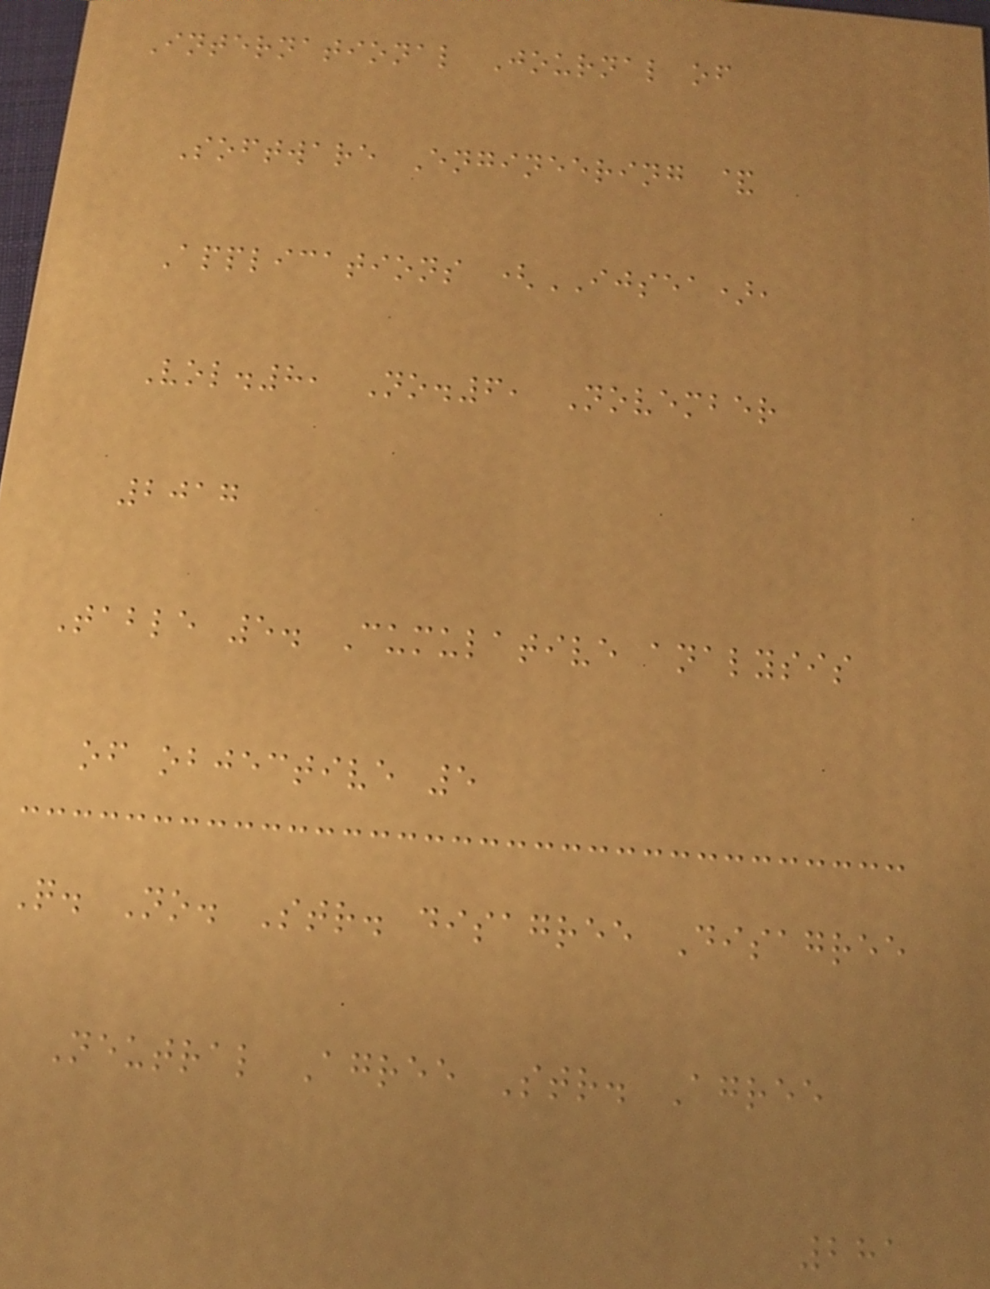International Journal of
Software Engineering &
Applications (IJSEA),
Vol.8, No.6, November
2017
Table 5. Cumulative analysis
of objective 5
Q. No. Str. disagree Disagree
Neutral Agree Str. Agree
281
